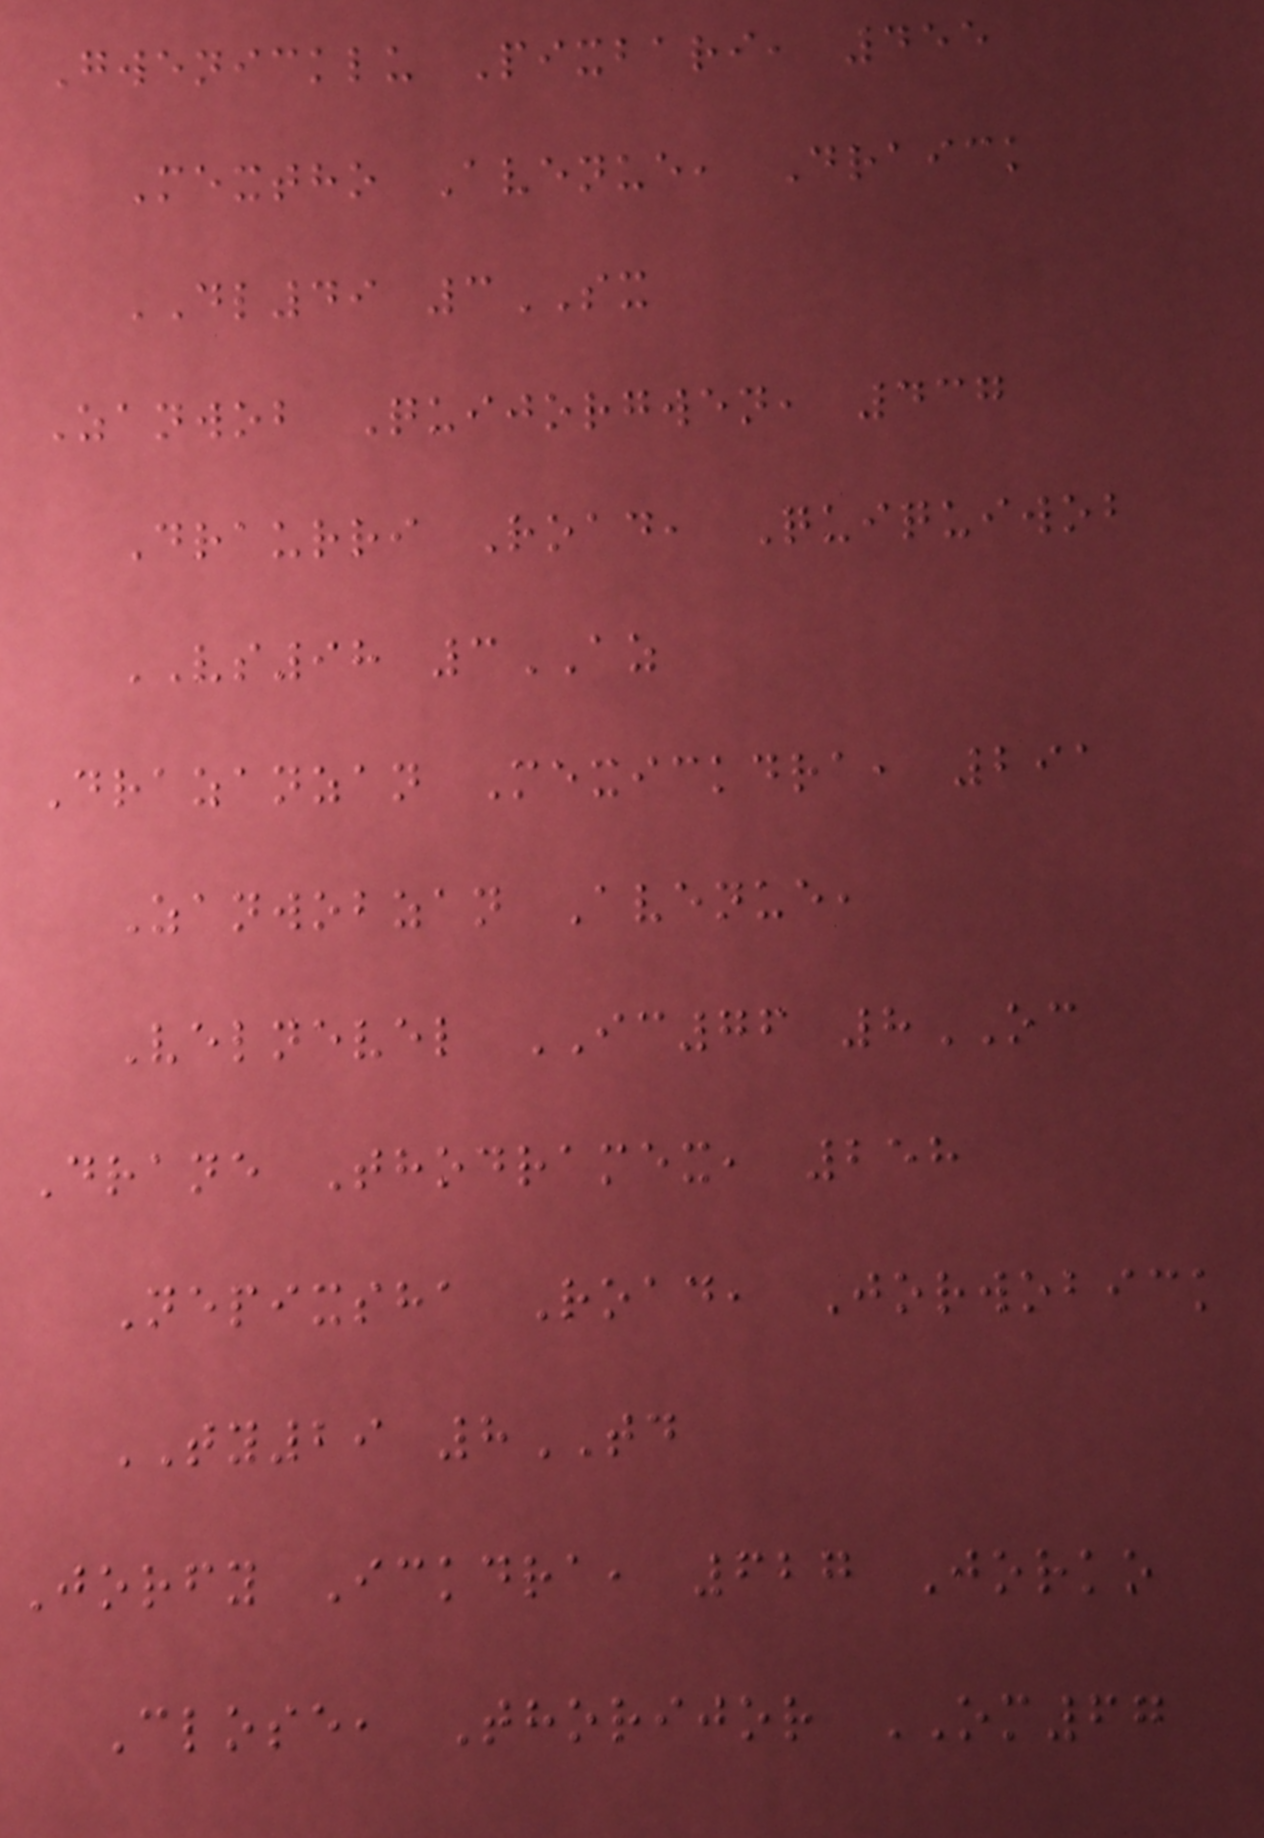Gwenicklu Pixbari, 455
Mextho Avenue, Draick
DL49 3SX
Zanwob Quijorgwen, 437
Draurri Road, Quiquiwob
VS98 3AZ
Drazanzan Mexickdra, 291
Zanwobzan Avenue,
Velnevel IC76 8OC
Drane Thodramex, 258
Nepixsha Road, Jorwobick
TY29 8TD
Jorfy Ickdra, 627 Jorko
Close, Thorijor OM67
